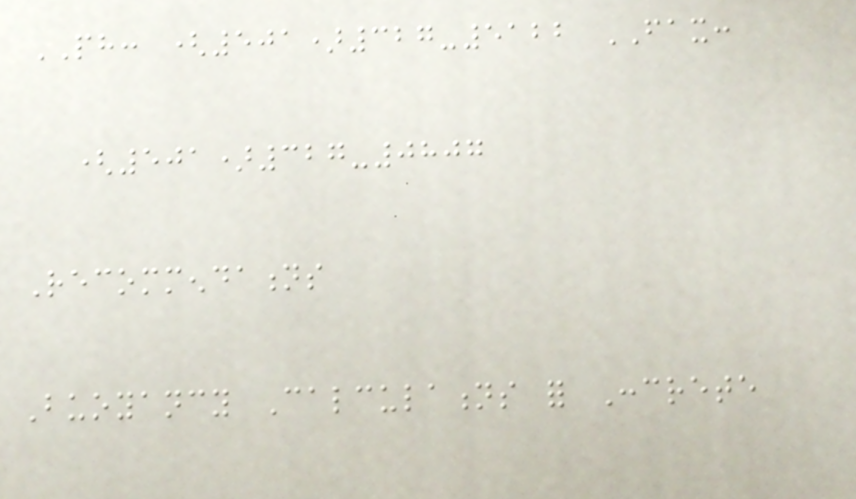PH: (501)327-5122 FAX:
(501)327-0807
Recommendations
Buoyancy Calculations for Concrete
